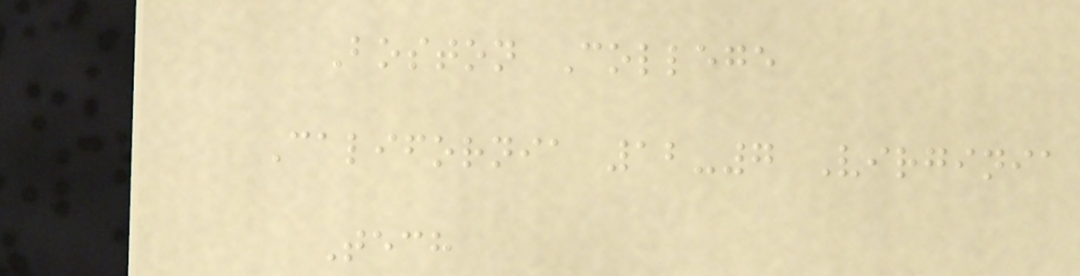Boston College
California 12-7 Virginia
Tech
